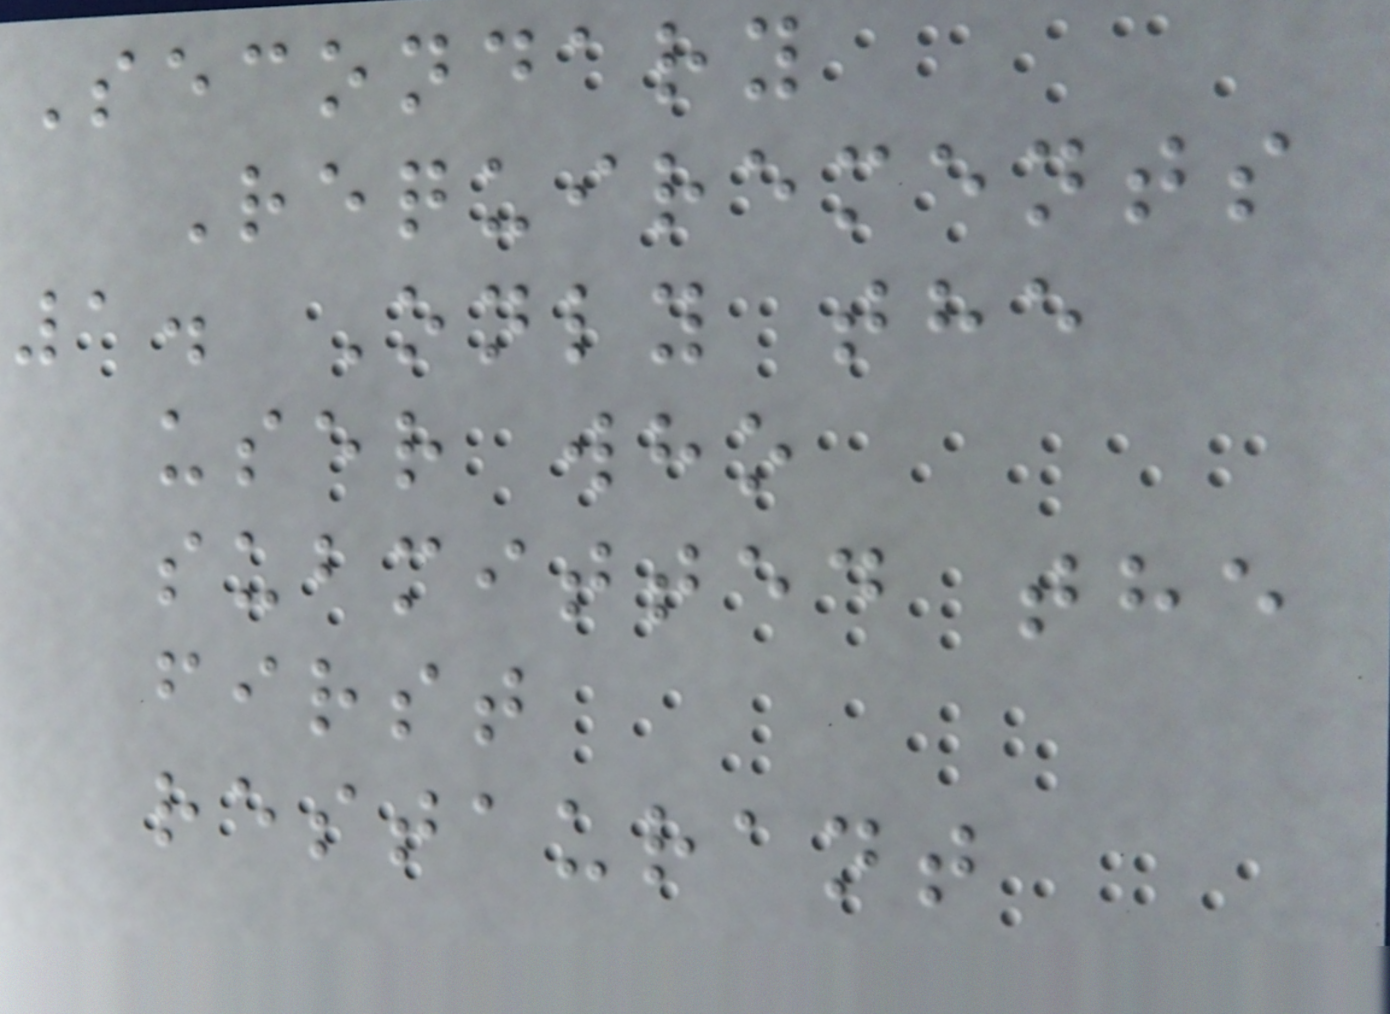Secondary
Requirements
1. Only the
user who
submitted the
first
restaurant
